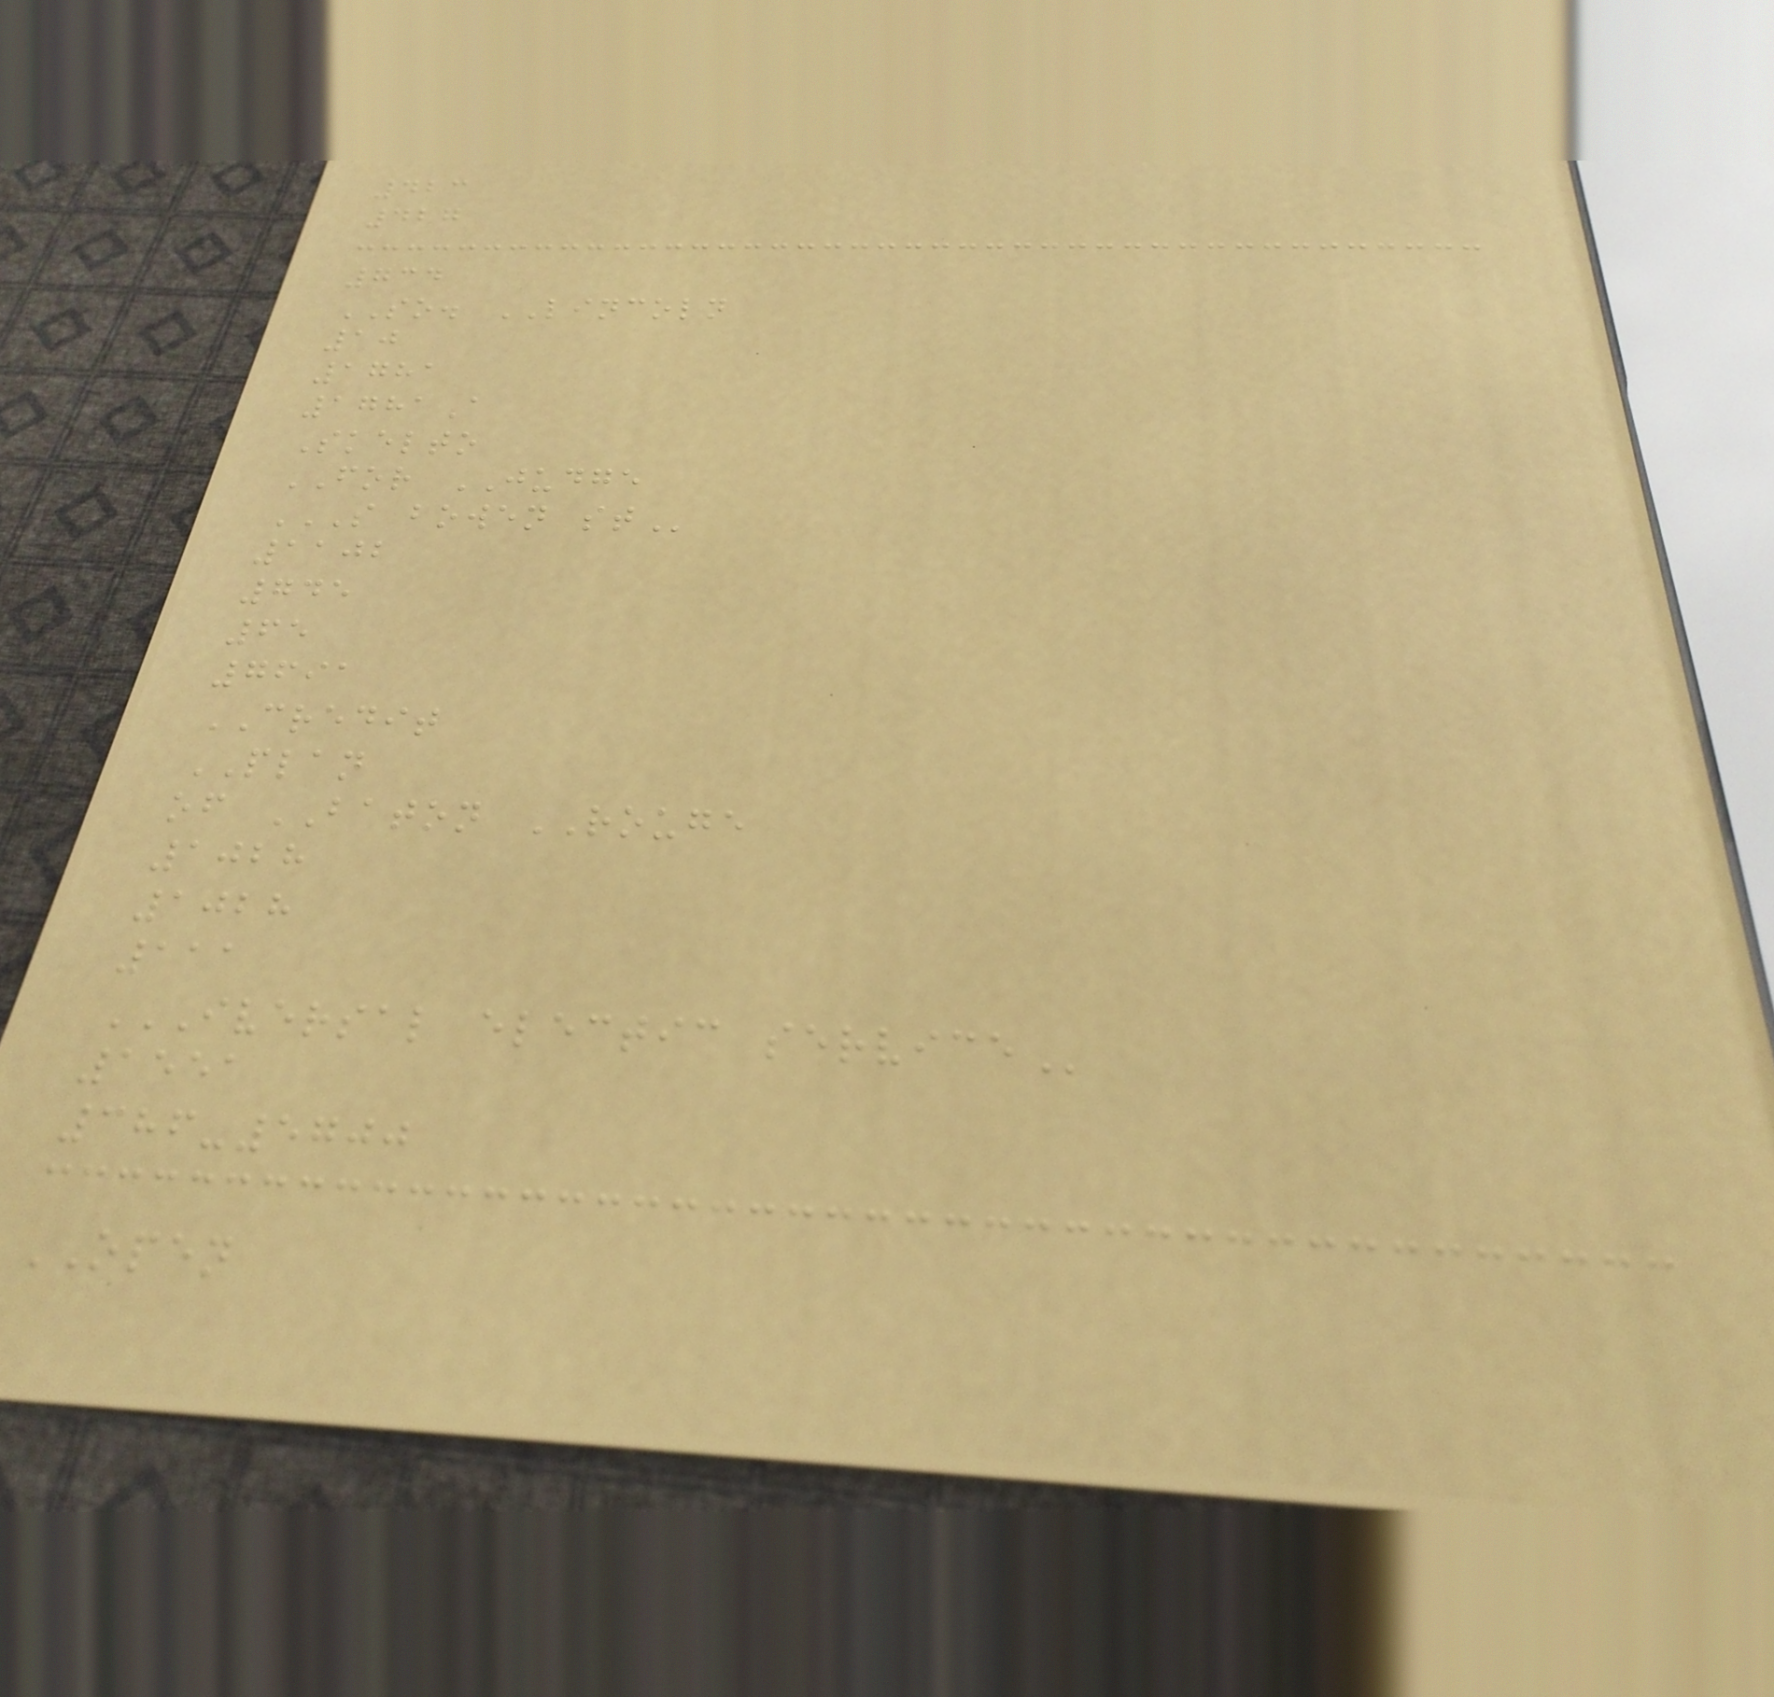423
427
734
SO. LINCOLN
10
1781
1781A
Skelto
FOR JUDGE
S BOWEN ST
1102
745
65
7691
CREDIT
PLAN
of BATON ROUGE
1028
1028
111
IVERSAL ELECTIC SERVICE
1551
386-5700
OPEN
